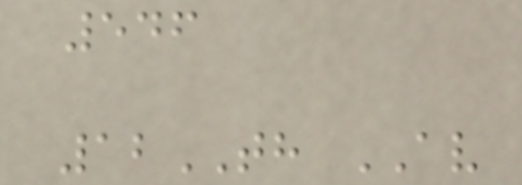546
12TH AV
